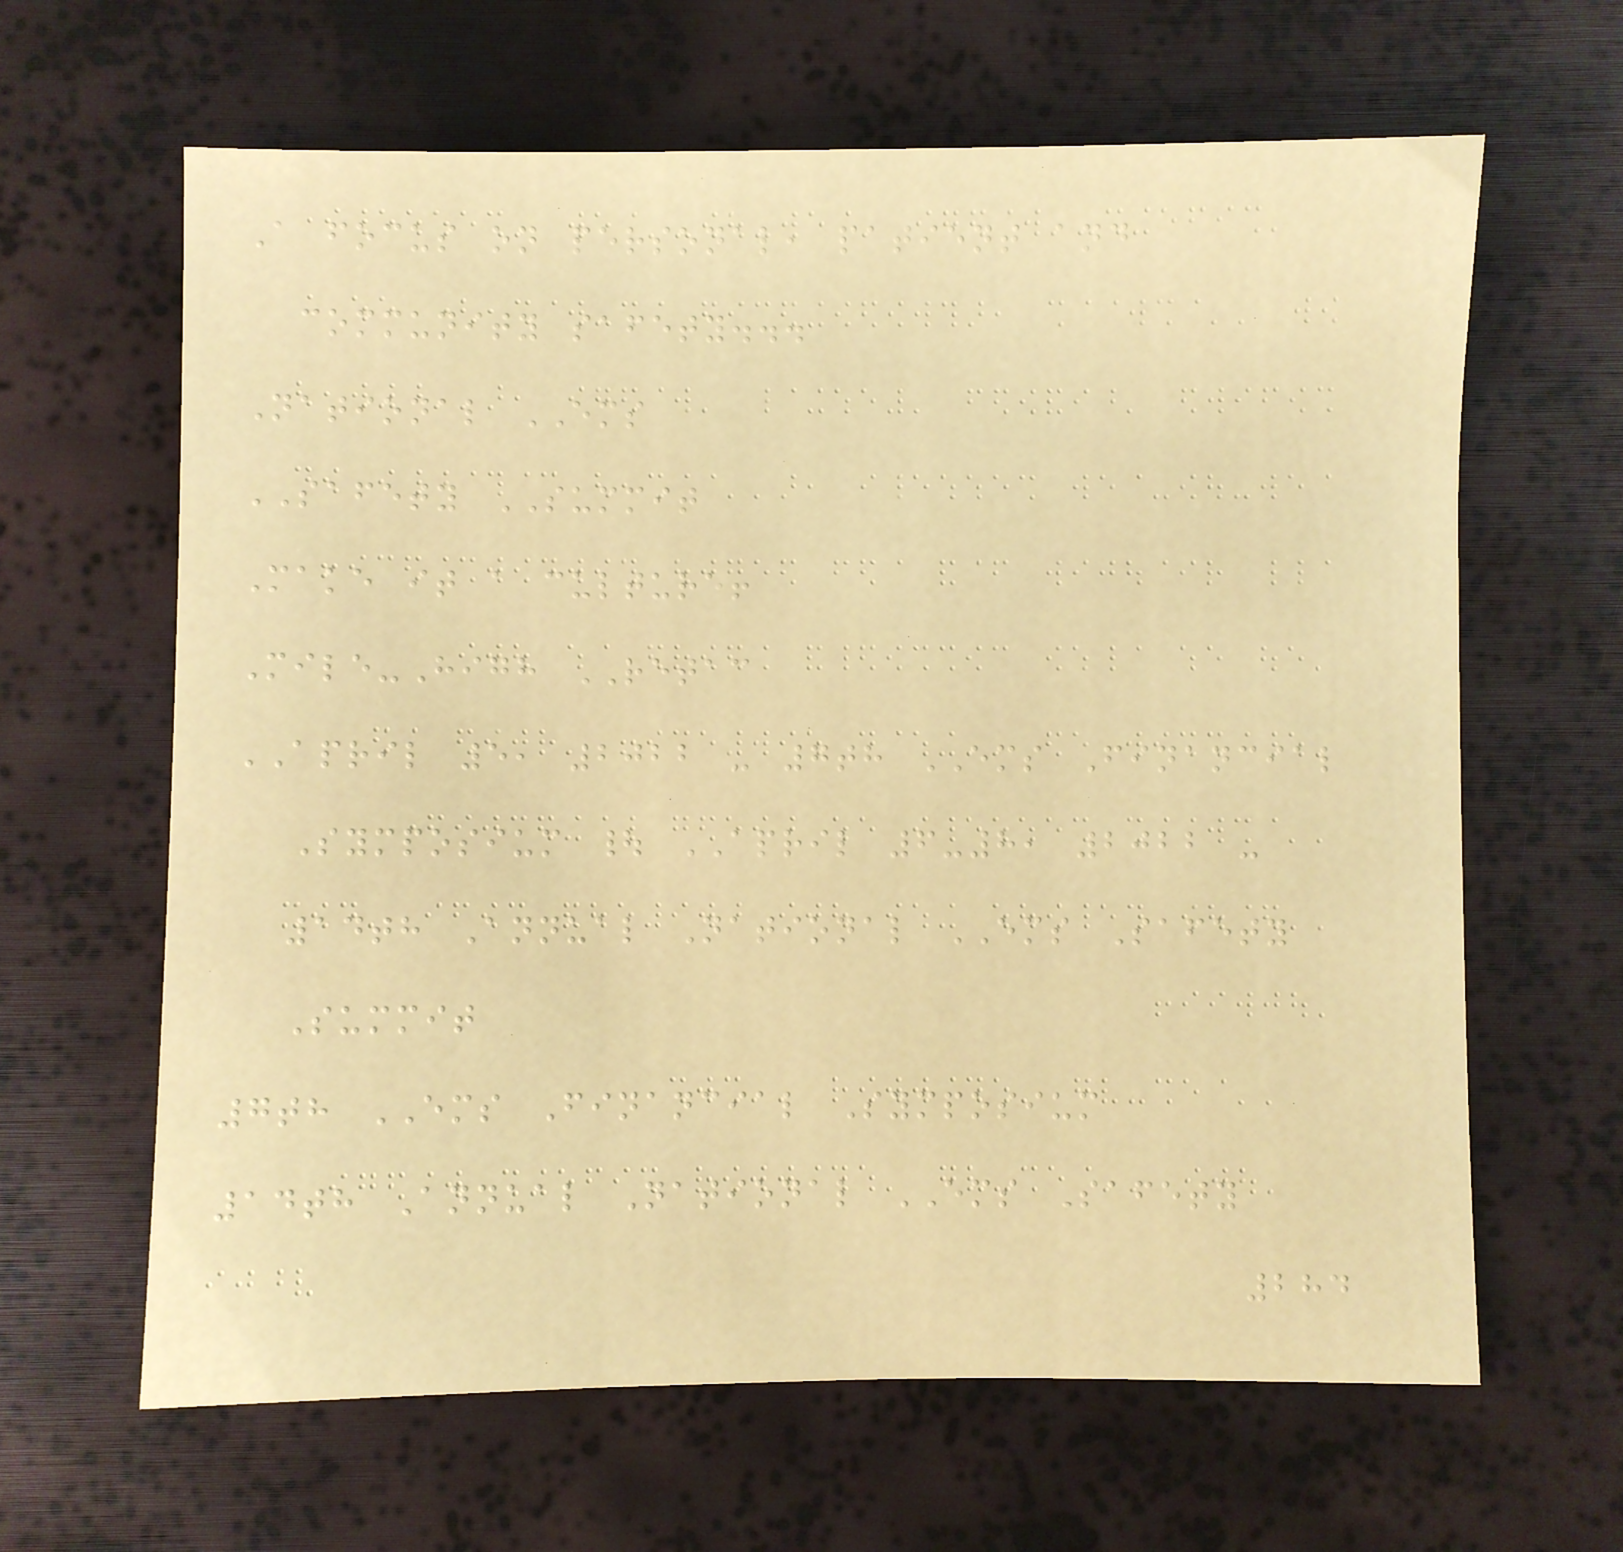A focus on personal, patient and
community safety...
National EMS
SAFETY SUMMIT
Make it a culture!
Mile-High RETAC
APRIL 5, 2022 - 7th EMS Financial
Symposium | APRIL 6-8, 2022 -
14th Annual National EMS Safety
Summit
7th EMS Financial Symposium
14th Annual National EMS Safety
284
